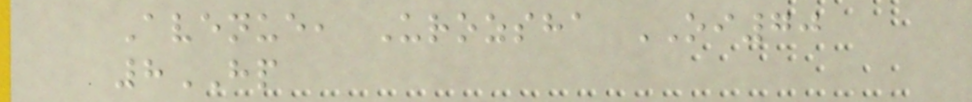Avenue, Urozsha OI70
8HP
